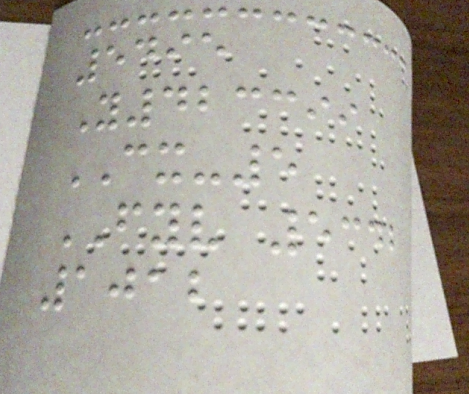5495
Y423399
CX-5
FYV 5342
1012
